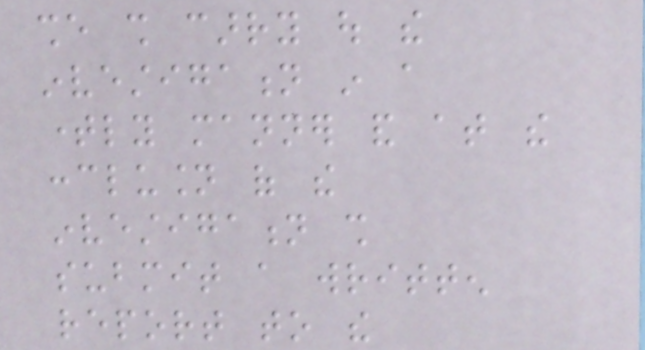she shall carry out the
investigation in a
timely manner and at the
conclusion of the
investigation shall
submit a written
report to the
